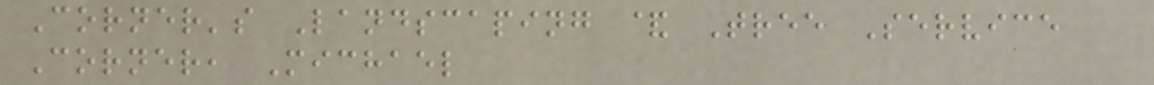Corner's Landscaping & Tree Service
Corner, Michael
